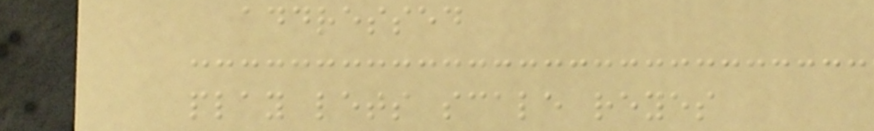addressed
play lets scale reyes
